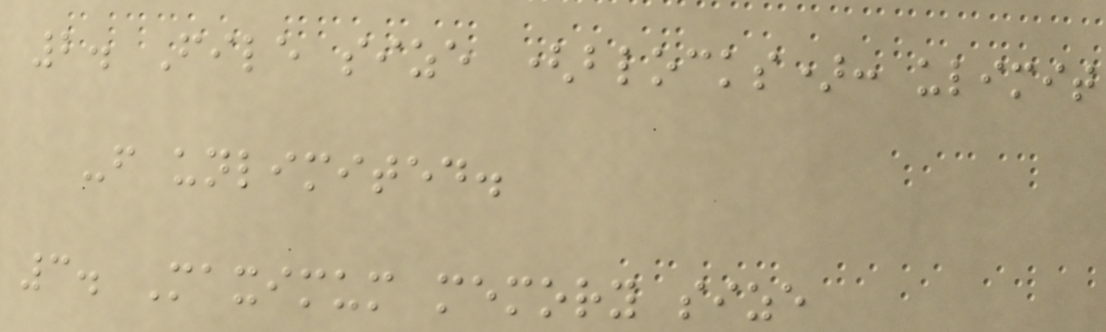2. File size (blocks): ulimit
-f unlimited.
3. Maximum memory size
